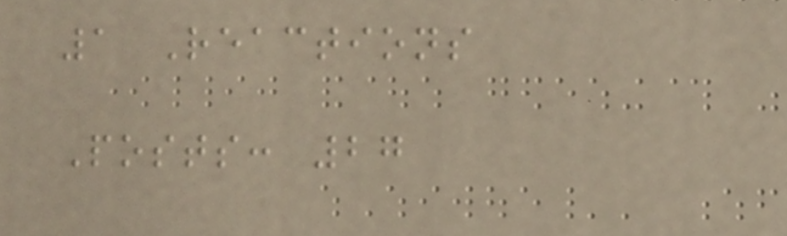1 Reactions
Posts: 27
